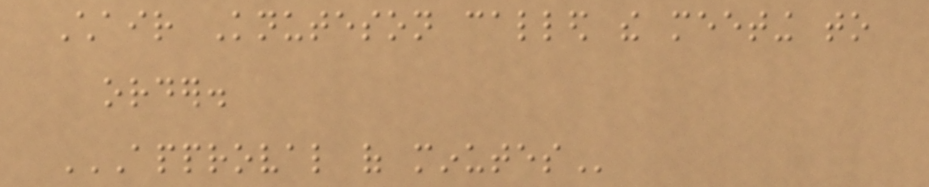Chair Knuteson called the meeting to
order.
APPROVAL OF MINUTES
